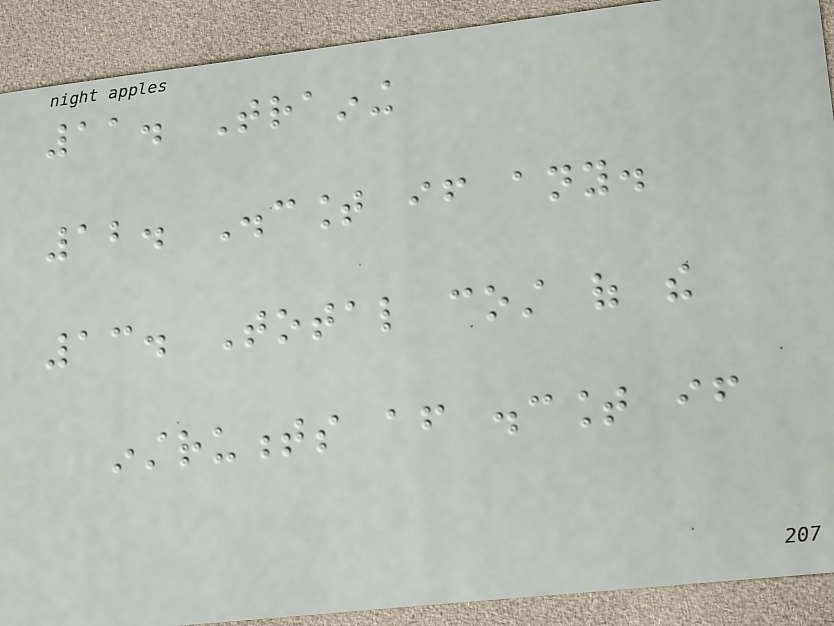11. Training
12. Discount if any.
13. Total cost of the
instruments after discount if
